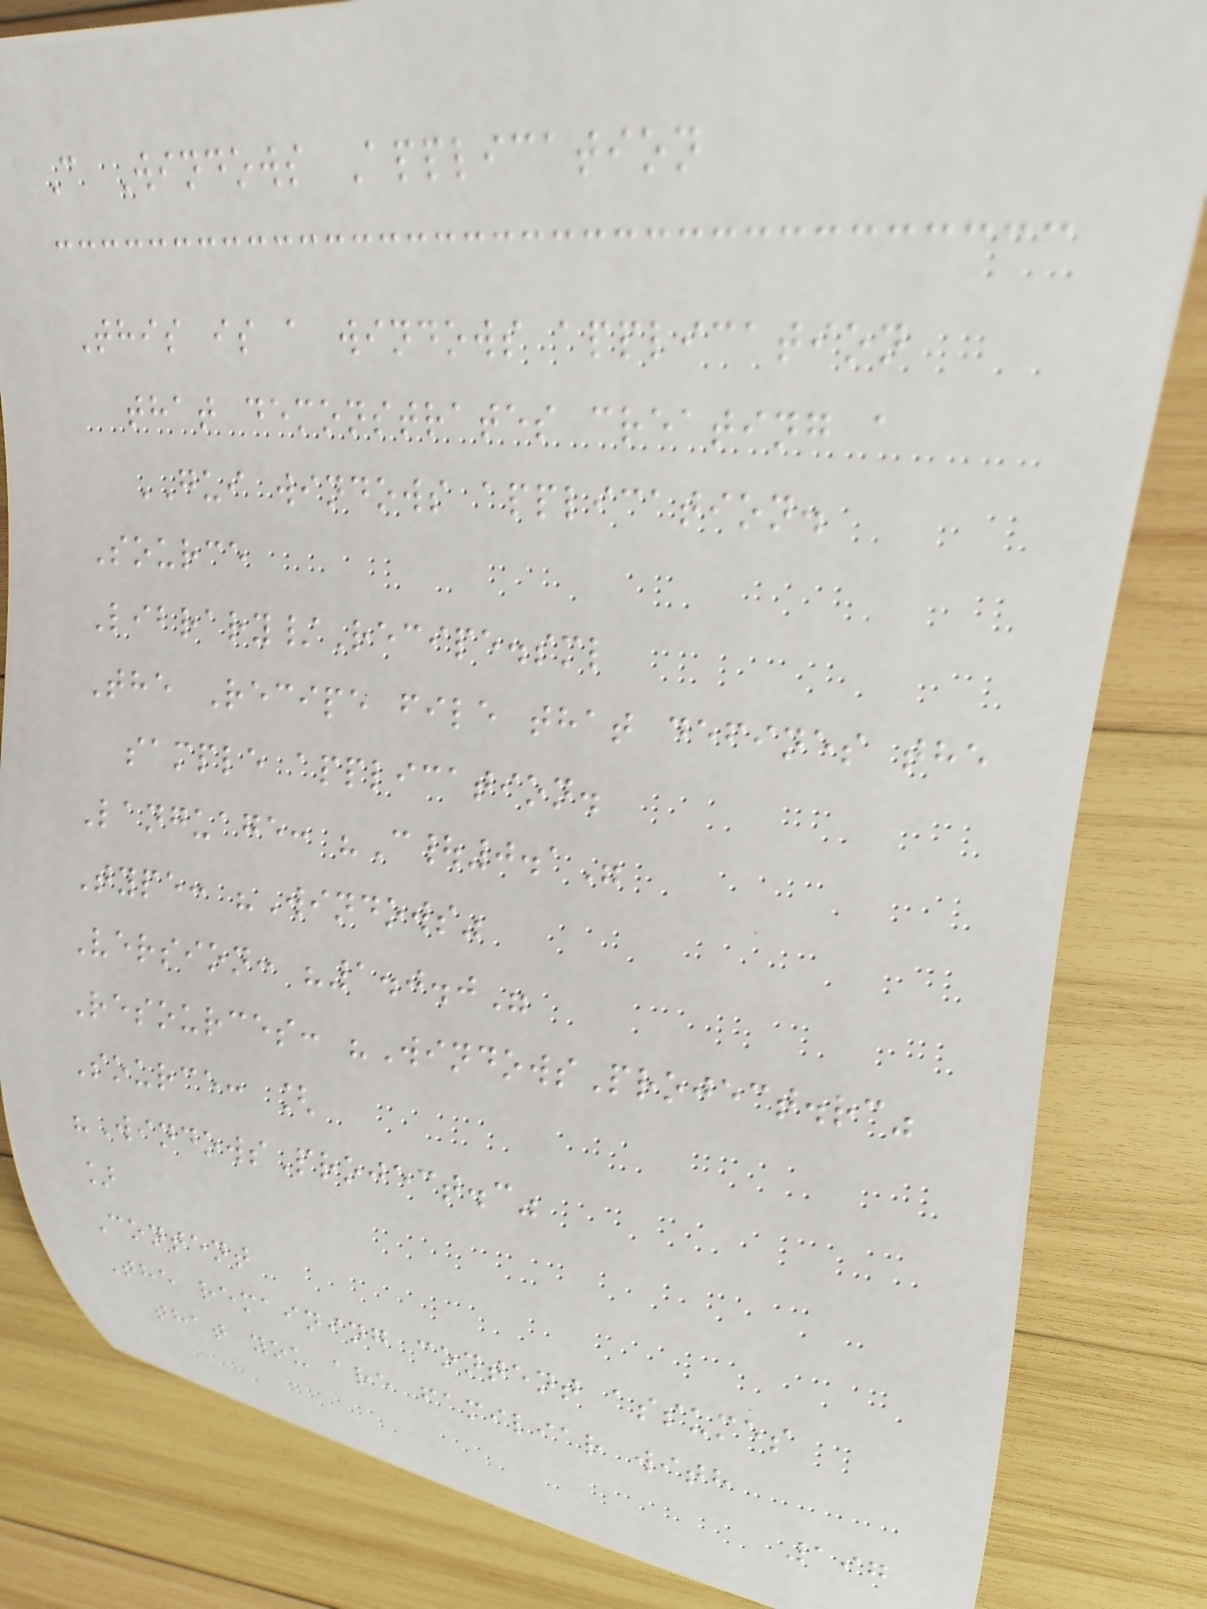C Windows Application
This is a windows application
that demonstrates creating a
GUI windows application.
Source
Library/Recipe.sml
The Recipe file that defines the
sample application.
Language: "C|0.1"
Type: "Windows"
Version: "1.0.0"
Resources: "WindowsProject.rc"
Source: [
"WindowsProject.c"
]
Content
The remaining content assumes
that you are familiar with
197
